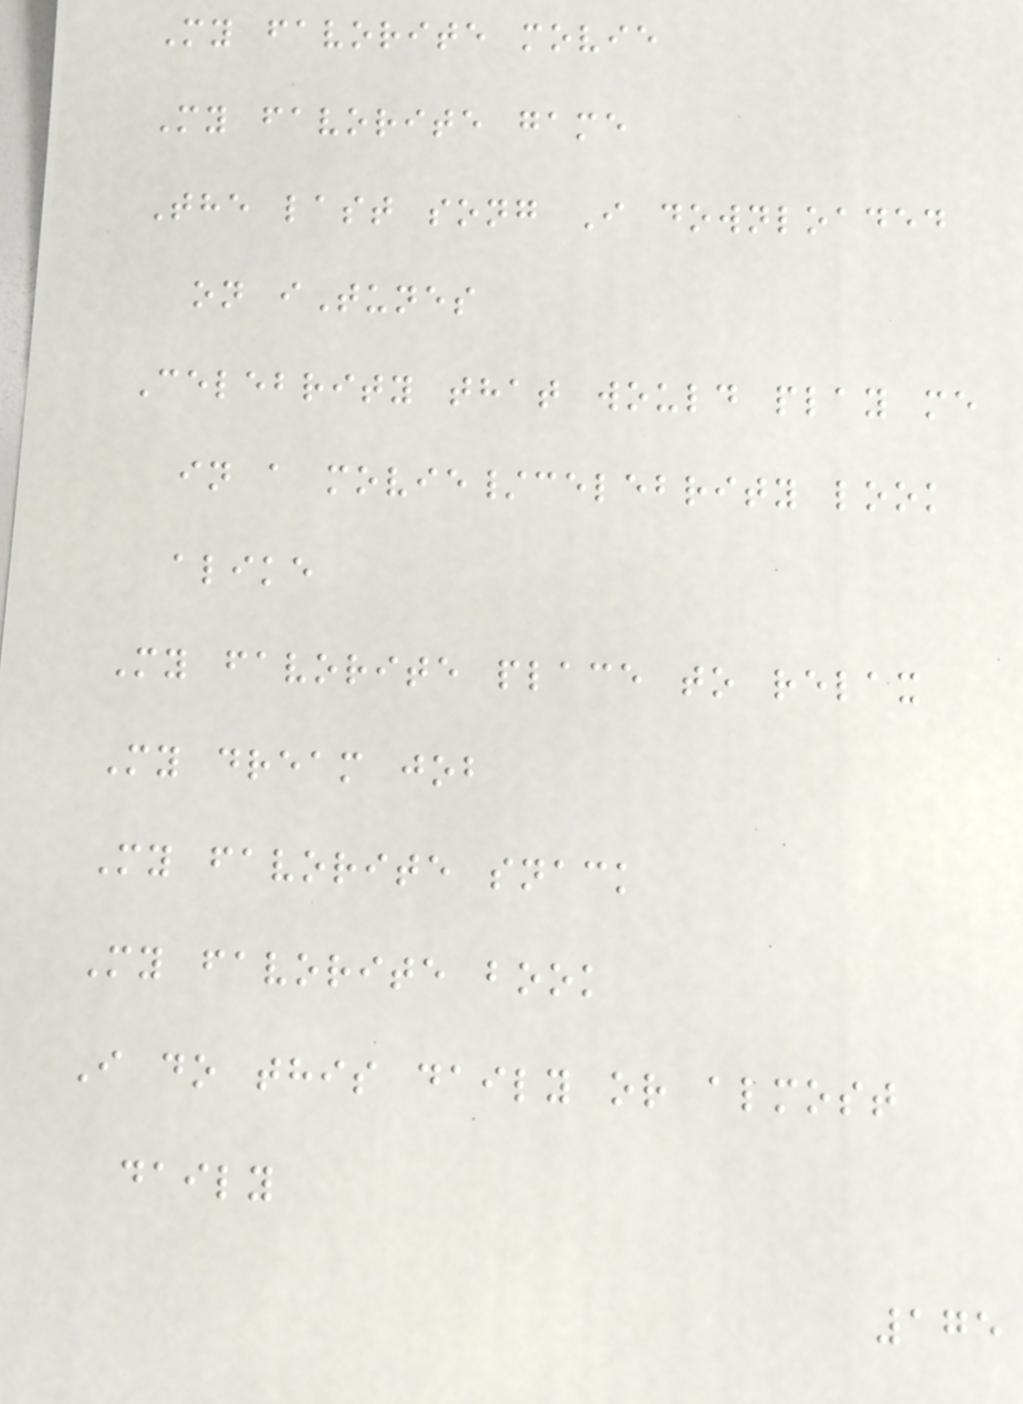My favorite movie
My favorite game
The last song I downloaded
on iTunes
Celebrity that would play me
in a movie/celebrity look
alike
My favorite place to relax
My dream job
My favorite snack
My favorite book
I do this daily or almost
daily
175
